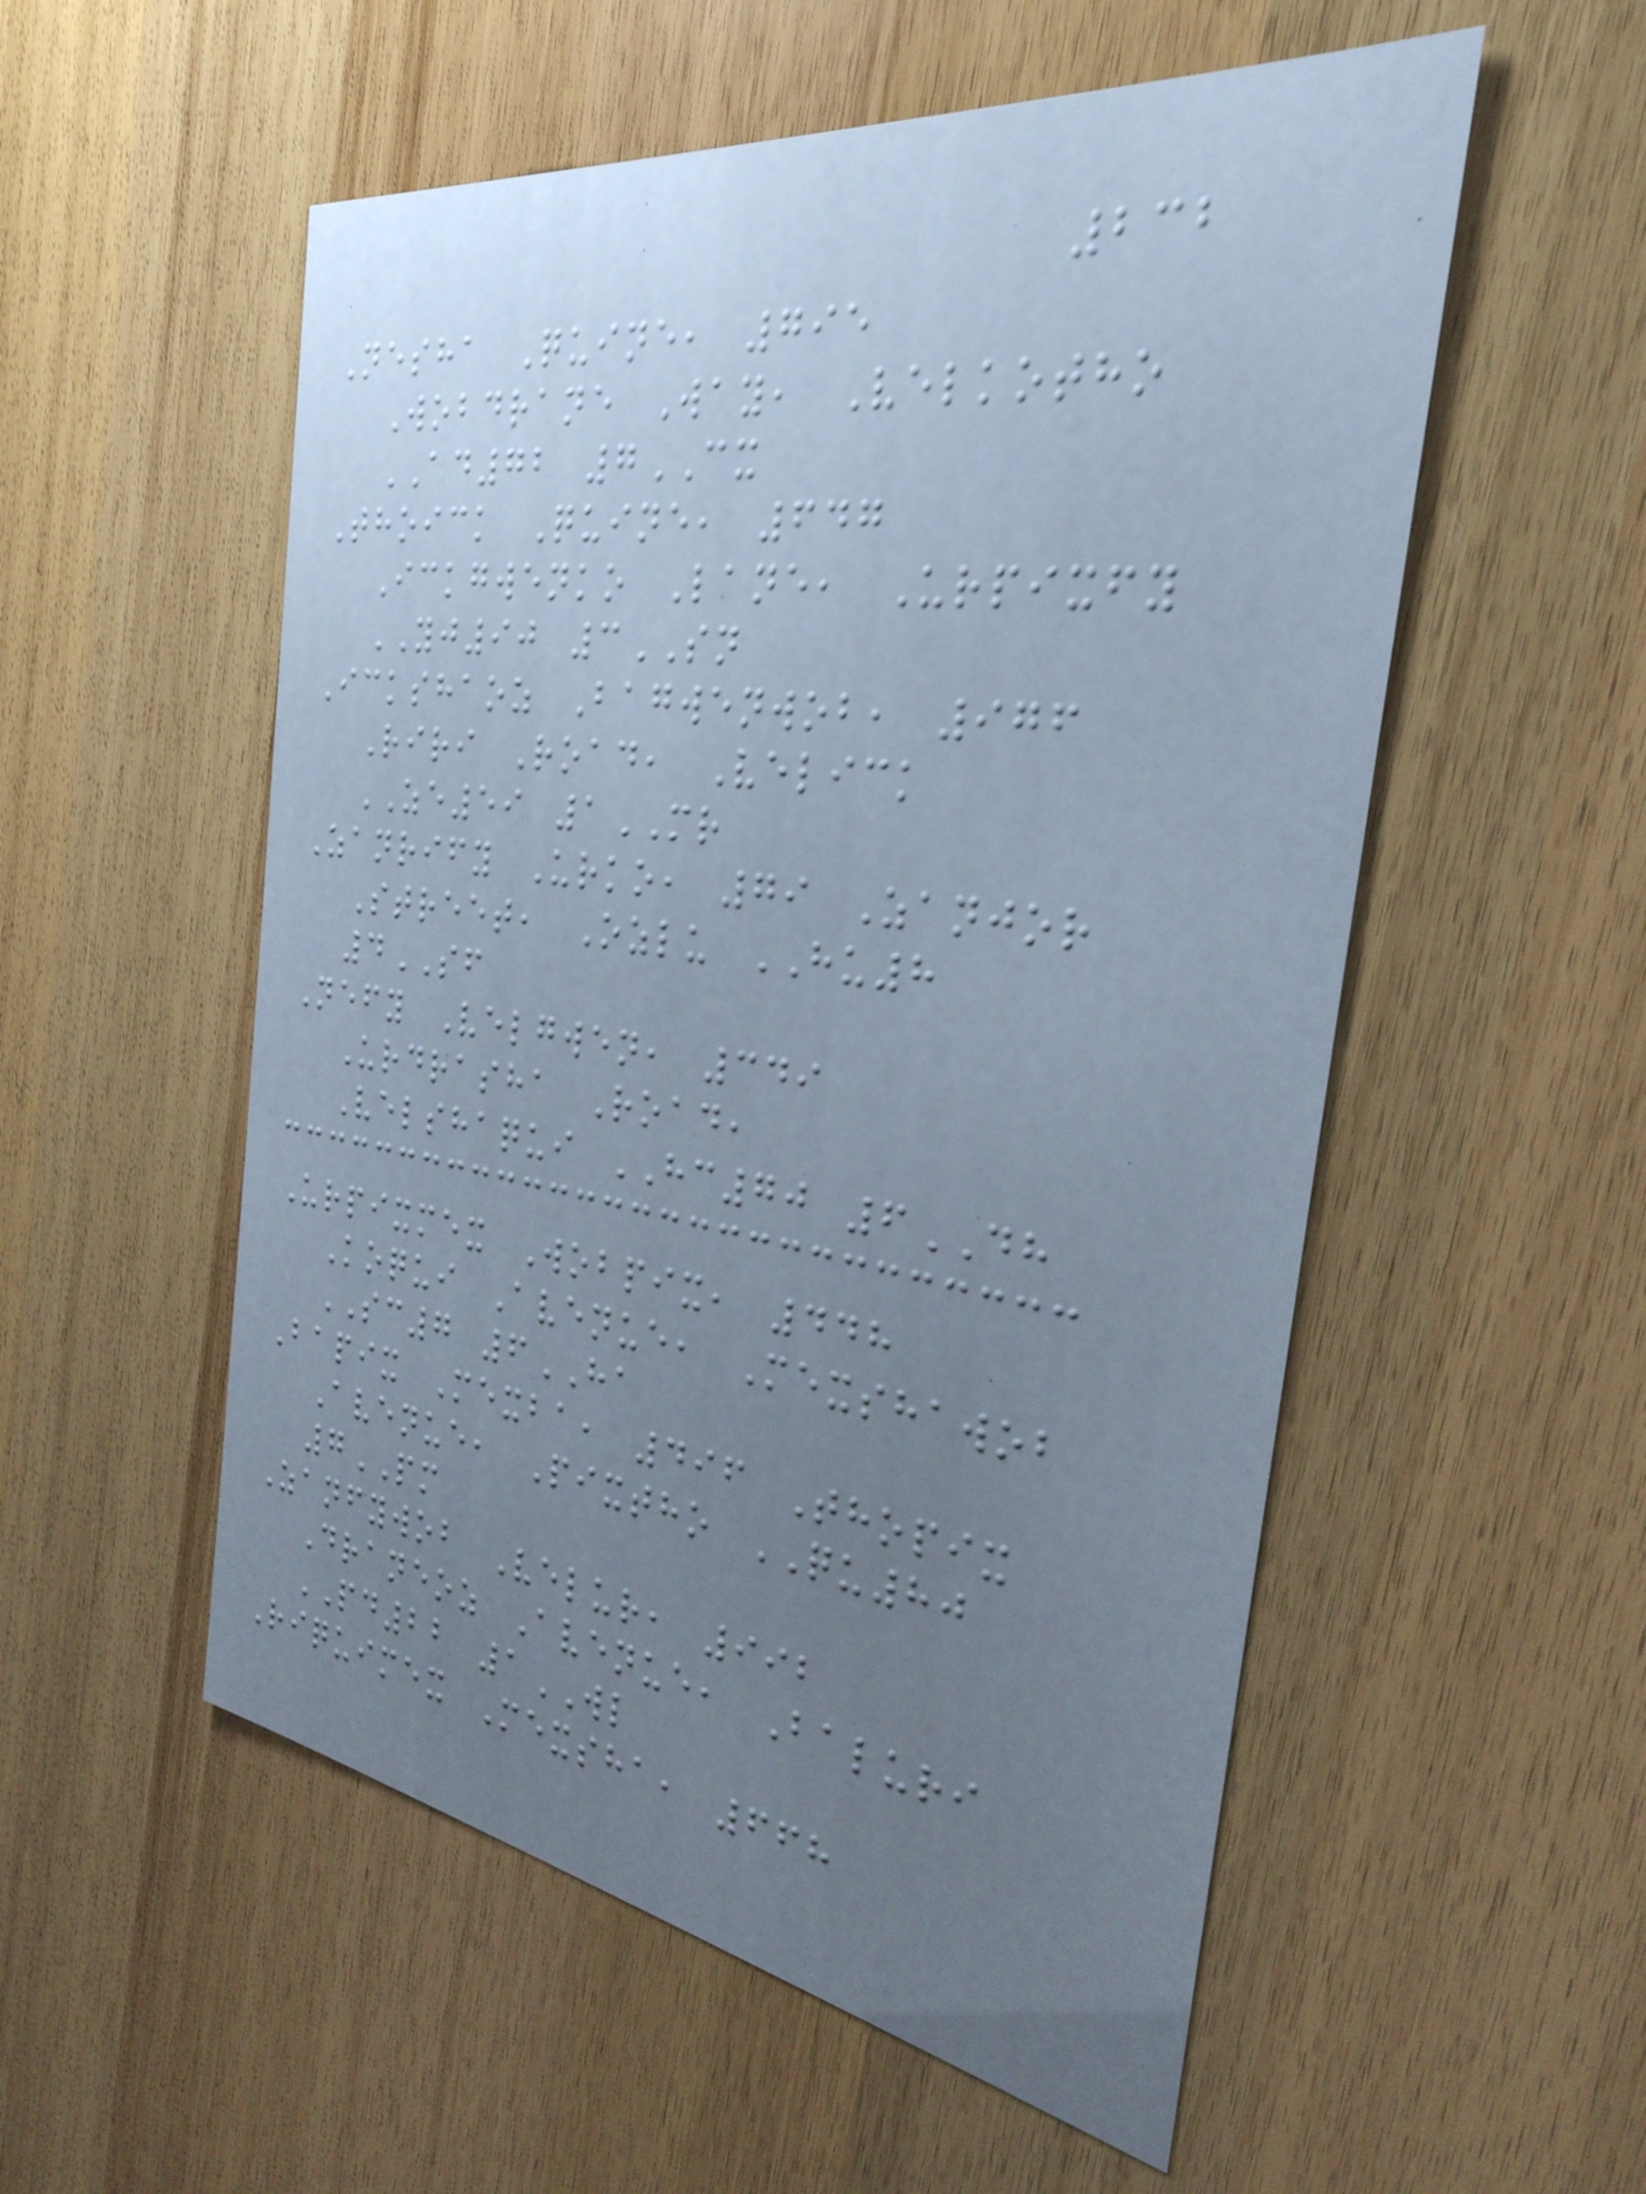232
Nesha Quine, 795
Wobdrane Way, Velkotho
AD72 7CX
Thoick Quine, 647
Ickgwenko Lane, Urpixfy
YJ90 3SN
Ickshaoz Bagwenwob, 976
Riri Road, Velick
ZE59 1MR
Zanrify Urko, 79 Zanjor
Street, Ozlu HU8
4SF
Nefy Velgwen, 349
Urdrasha Road,
Velshaqui HC70 6DH
Urpixmex Wobpix, 448
Koqui Avenue, Mexshawob
SC7 6HA
Bapix Mexba, 496 Thopix
Avenue, Pixtho QU80
7PM
Zanfywob Velur, 992
Draneoz Avenue, Baluri
PD22 1WL
Riquimex Mexsha, 668
